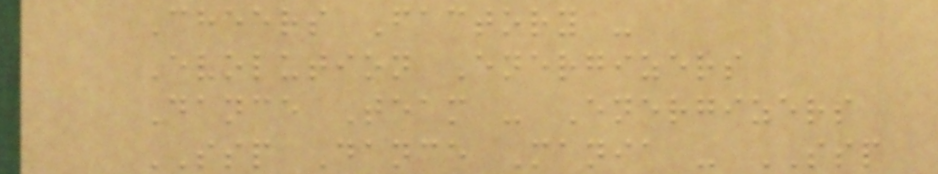Cheers Factory -
Evolution Energizers
Dance Team - Energizers
SSP Dance Mania - SSP
